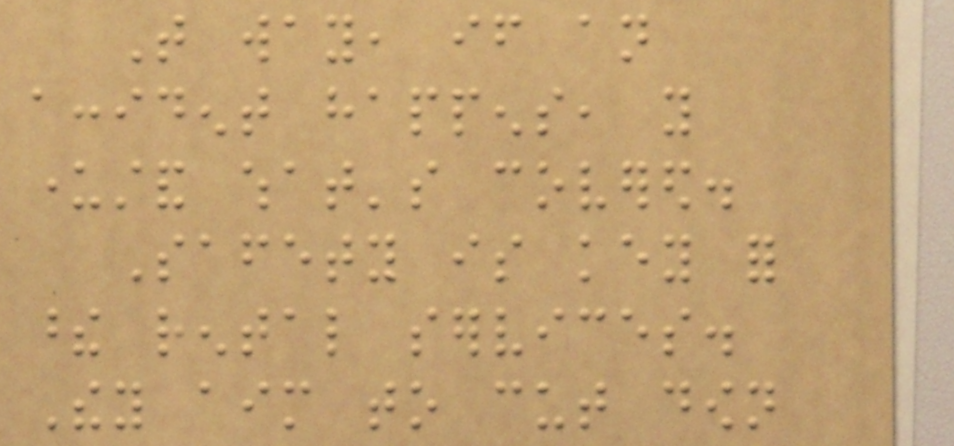That way, if an
accident happens, you
understand what's covered.
Safety is key for
these rental services.
They aim to cut down
